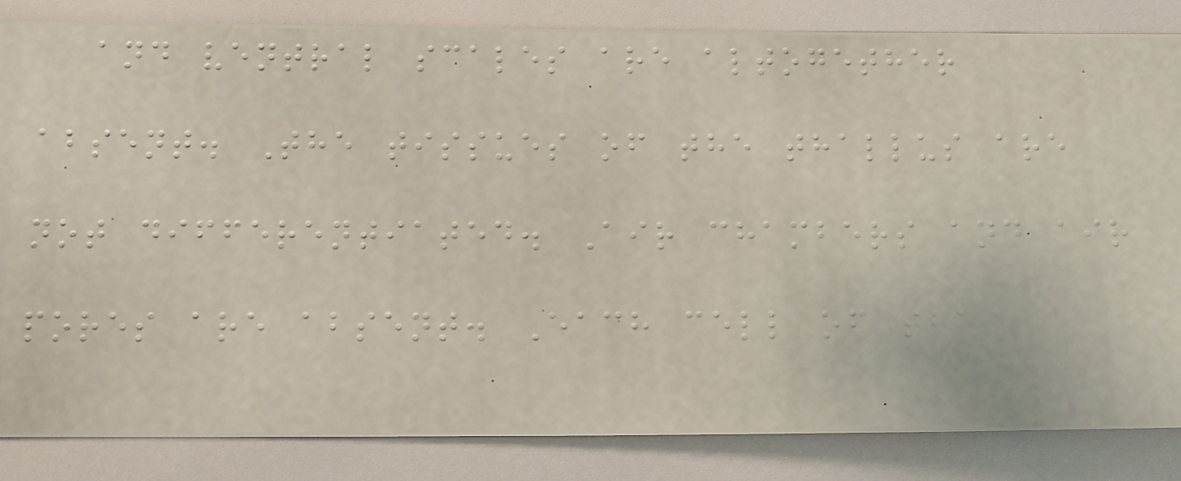and ventral scales are altogether
absent. The tissues of the thallus are
not differentiated. Air chambers and air
pores are absent. Each cell of the
